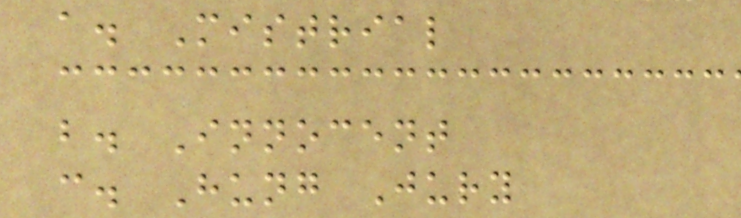a. Mistrial
b. Innocent
c. Hung Jury
